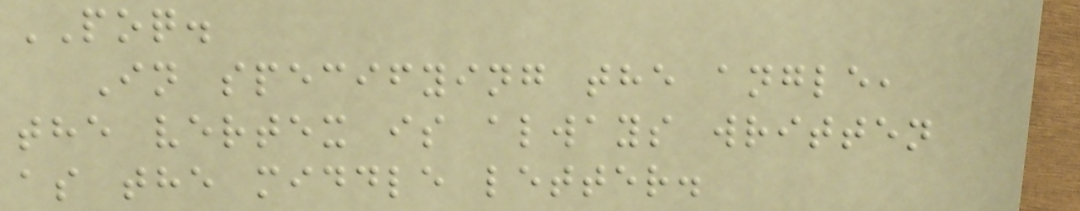POQ.
In specifying the angle,
the vertex is always written
as the middle letter.
